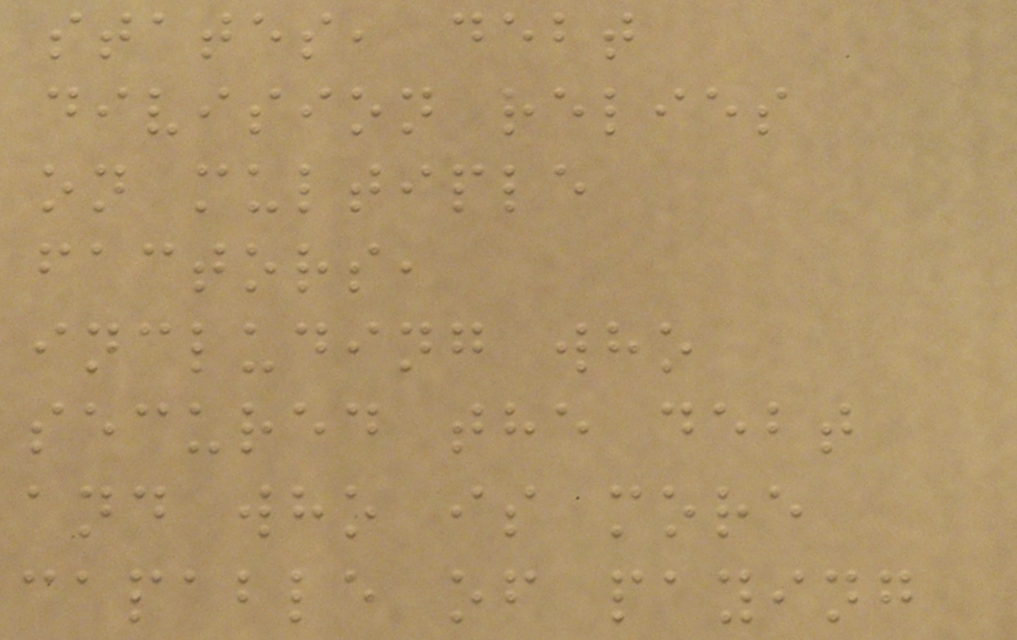states, debt
division relies
on multiple
factors,
including who
secured the debt
and who is more
capable of paying
